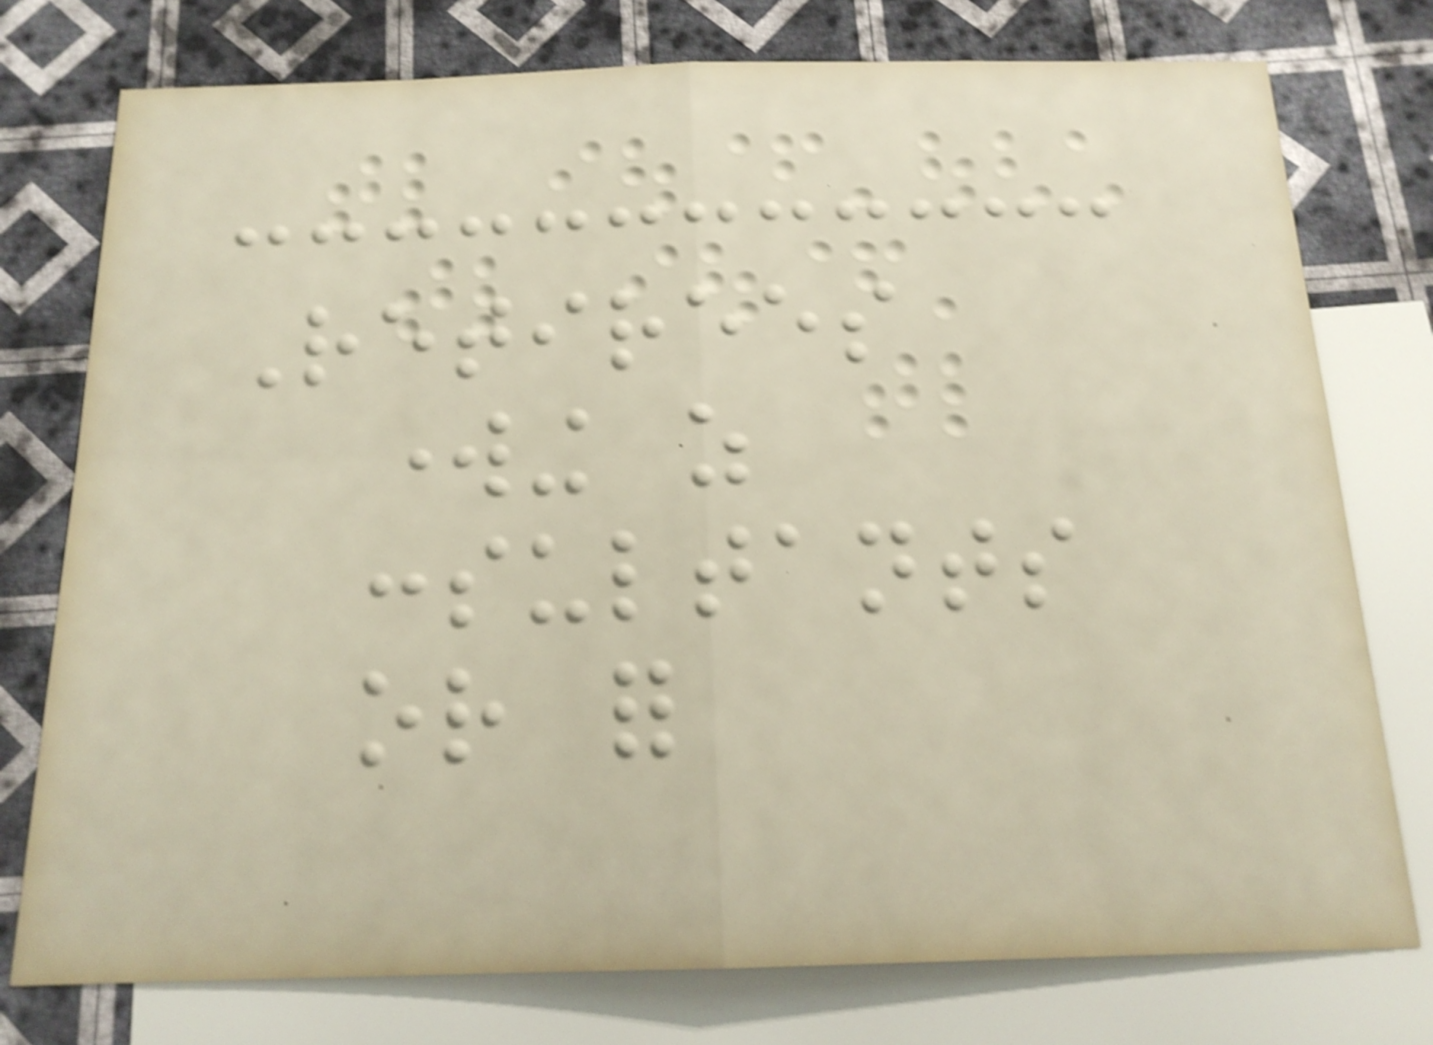Retirees
working as
consultants
or for
